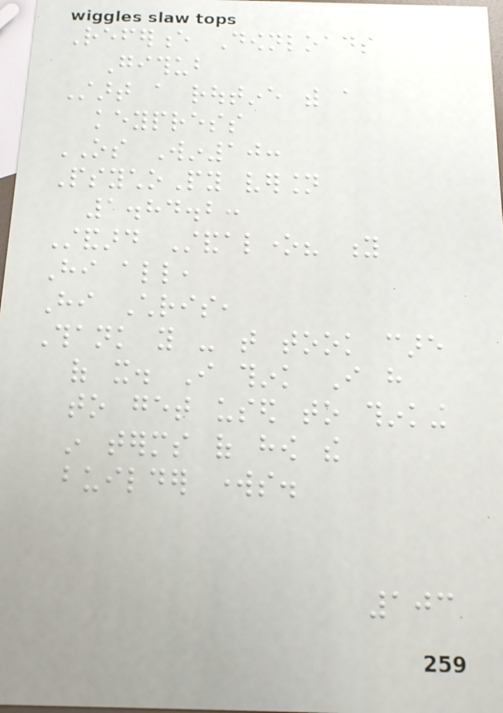Reference Downloads
Github
Start a routine with a
keypress
OS Win10:
PsychoPy version
1.84.2:
Standard Standalone? y
Hi all,
Hi Chris,
Thank you - that took care
of it. I think I have
to get used to thinking
in terms of how the
builder works.
103
